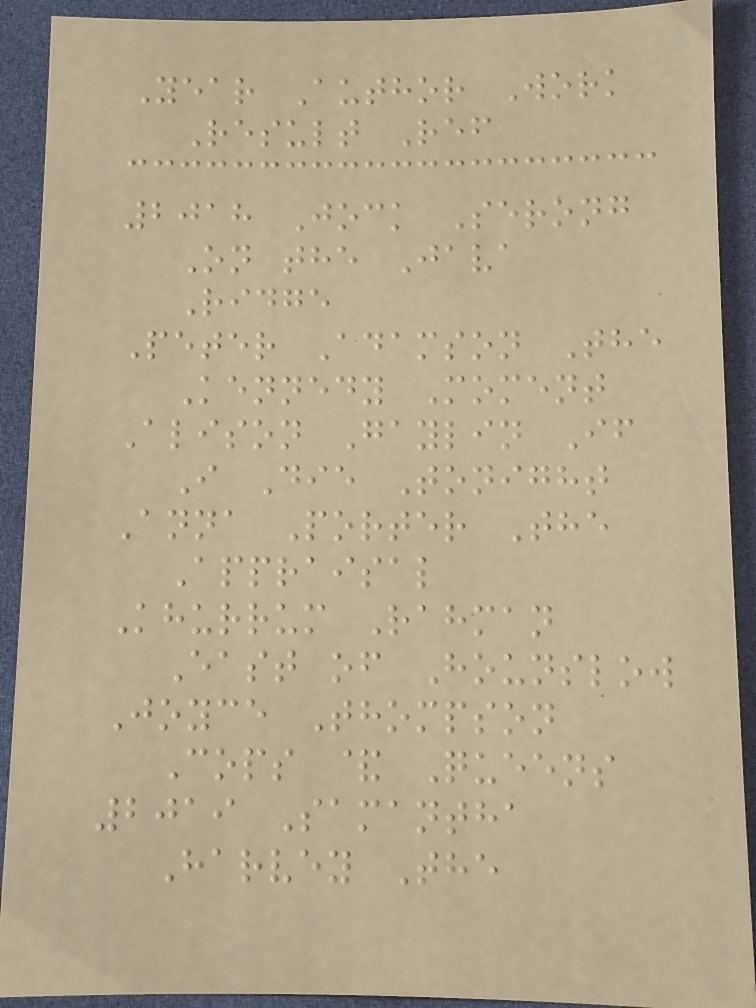Year Author Work
Result Ref
2018 Jock Serong
On the Java
Ridge
Peter Adamson The
Kennedy Moment
Alison Gaylin If
I Die Tonight
Anna Porter The
Appraisal
Khurrum Rahman
East of Hounslow
Joyce Thompson
Cops & Queens
2019 Samantha
Harvey The
